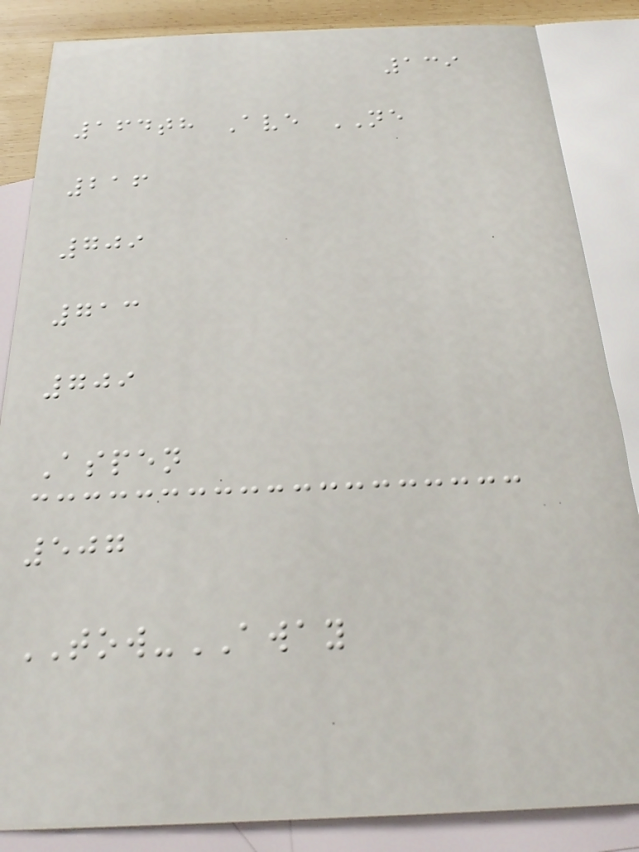139
164th Ave NE
216
709
713
709
Aspen
507
TOW-AWAY
